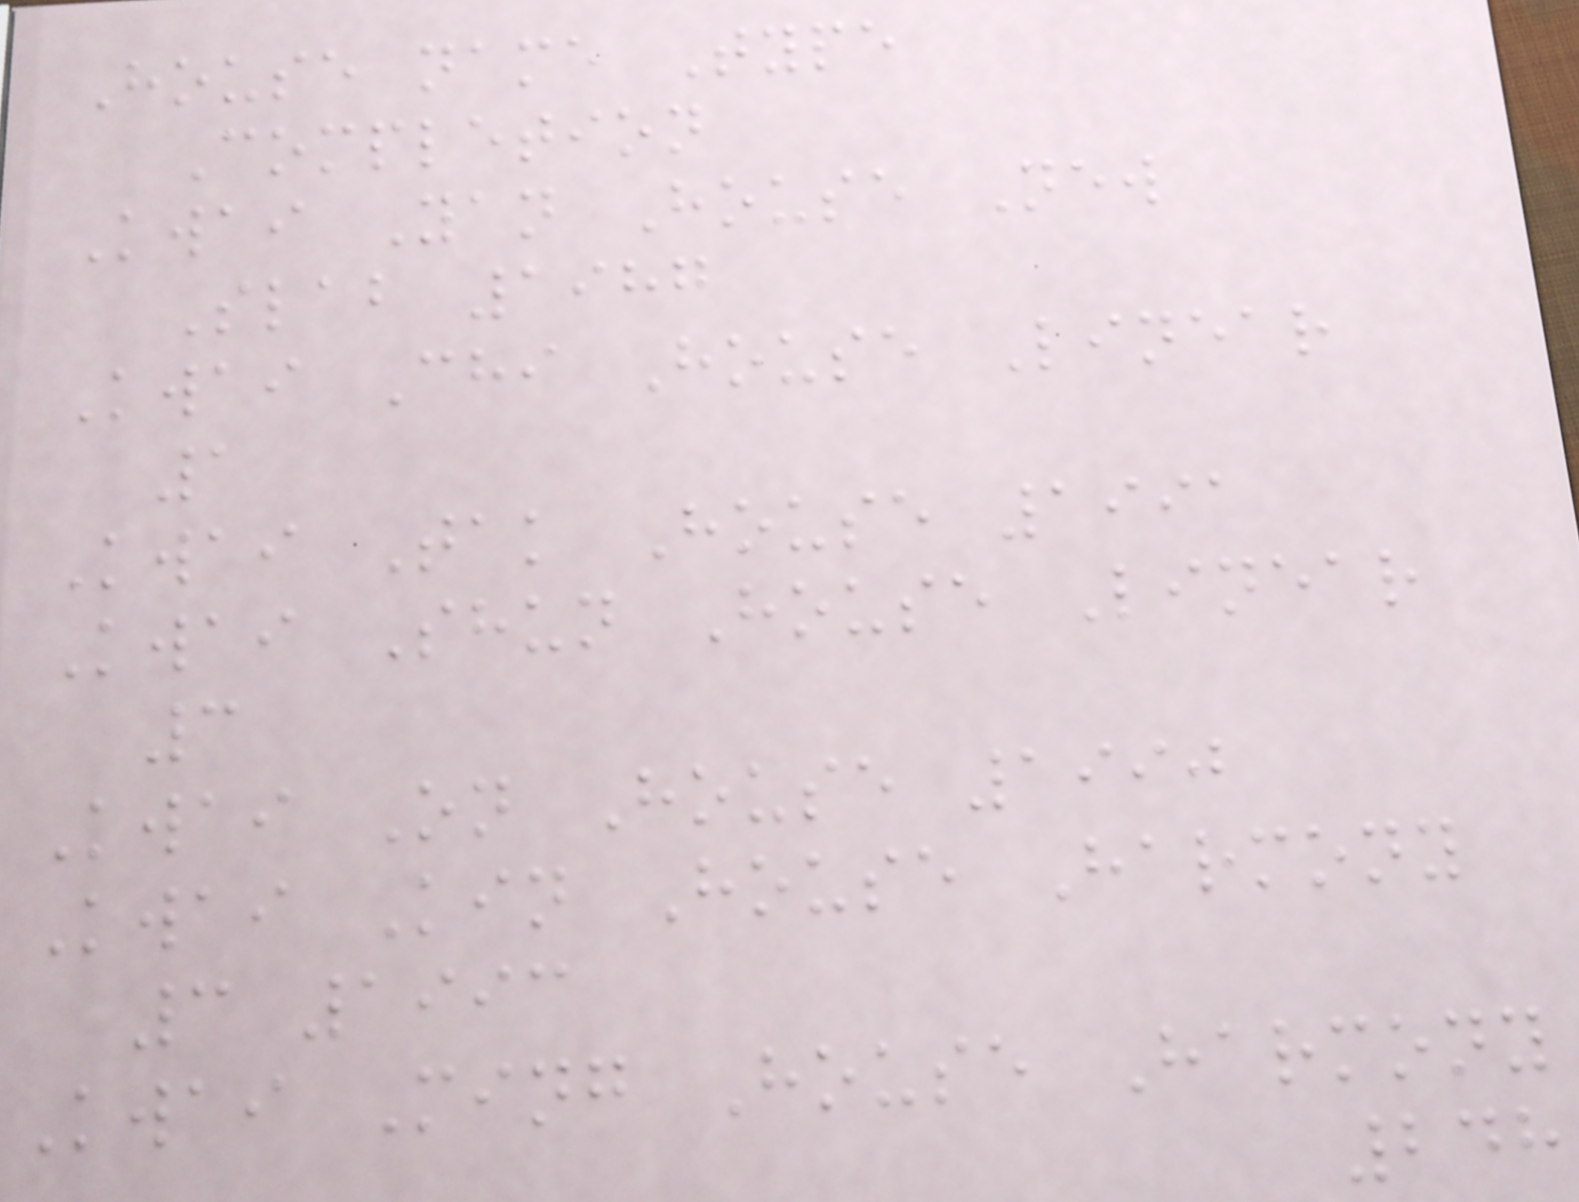House name Type
Completion
Kwai Yan House New
Slab 1987
Kwai Chi House Linear
1
Kwai Tak House 1991
Kwai Shun House Linear
3
Kwai On House 1990
Kwai Kin House Harmony
3 1993
Kwai Ming House Harmony
248
